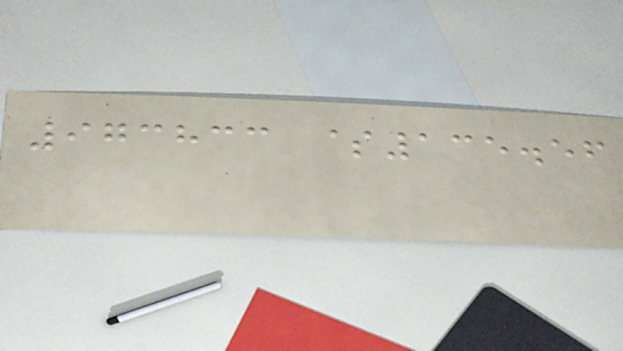973833 $135.56
